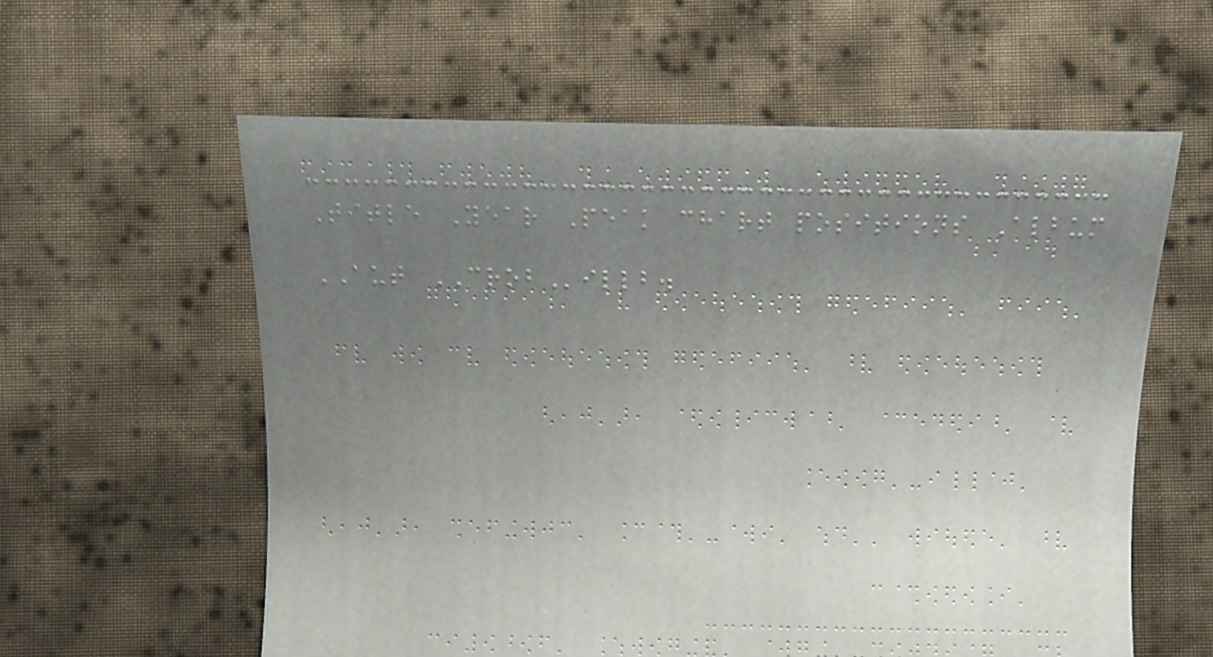Title Year Peak chart positions Album
AUT CROBillb.
